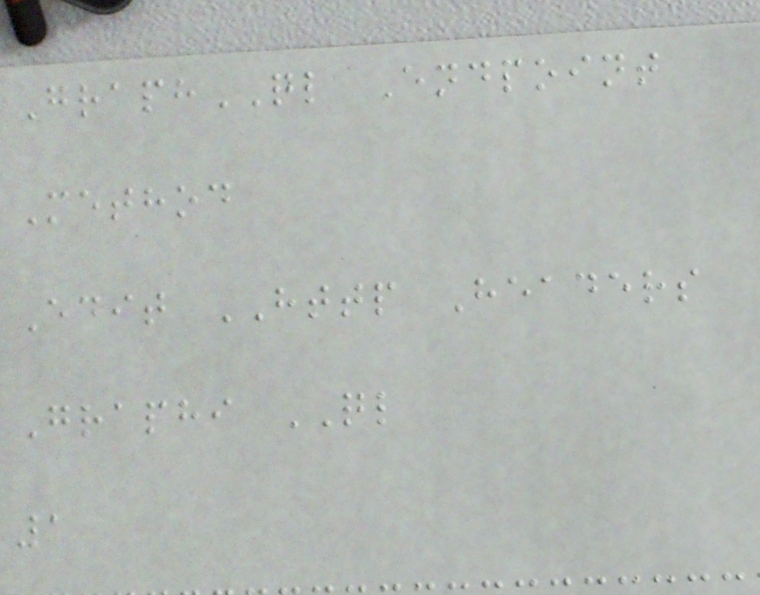GraphQL Endpoint
Method
Edit HTTP Headers
Graphi QL
1
